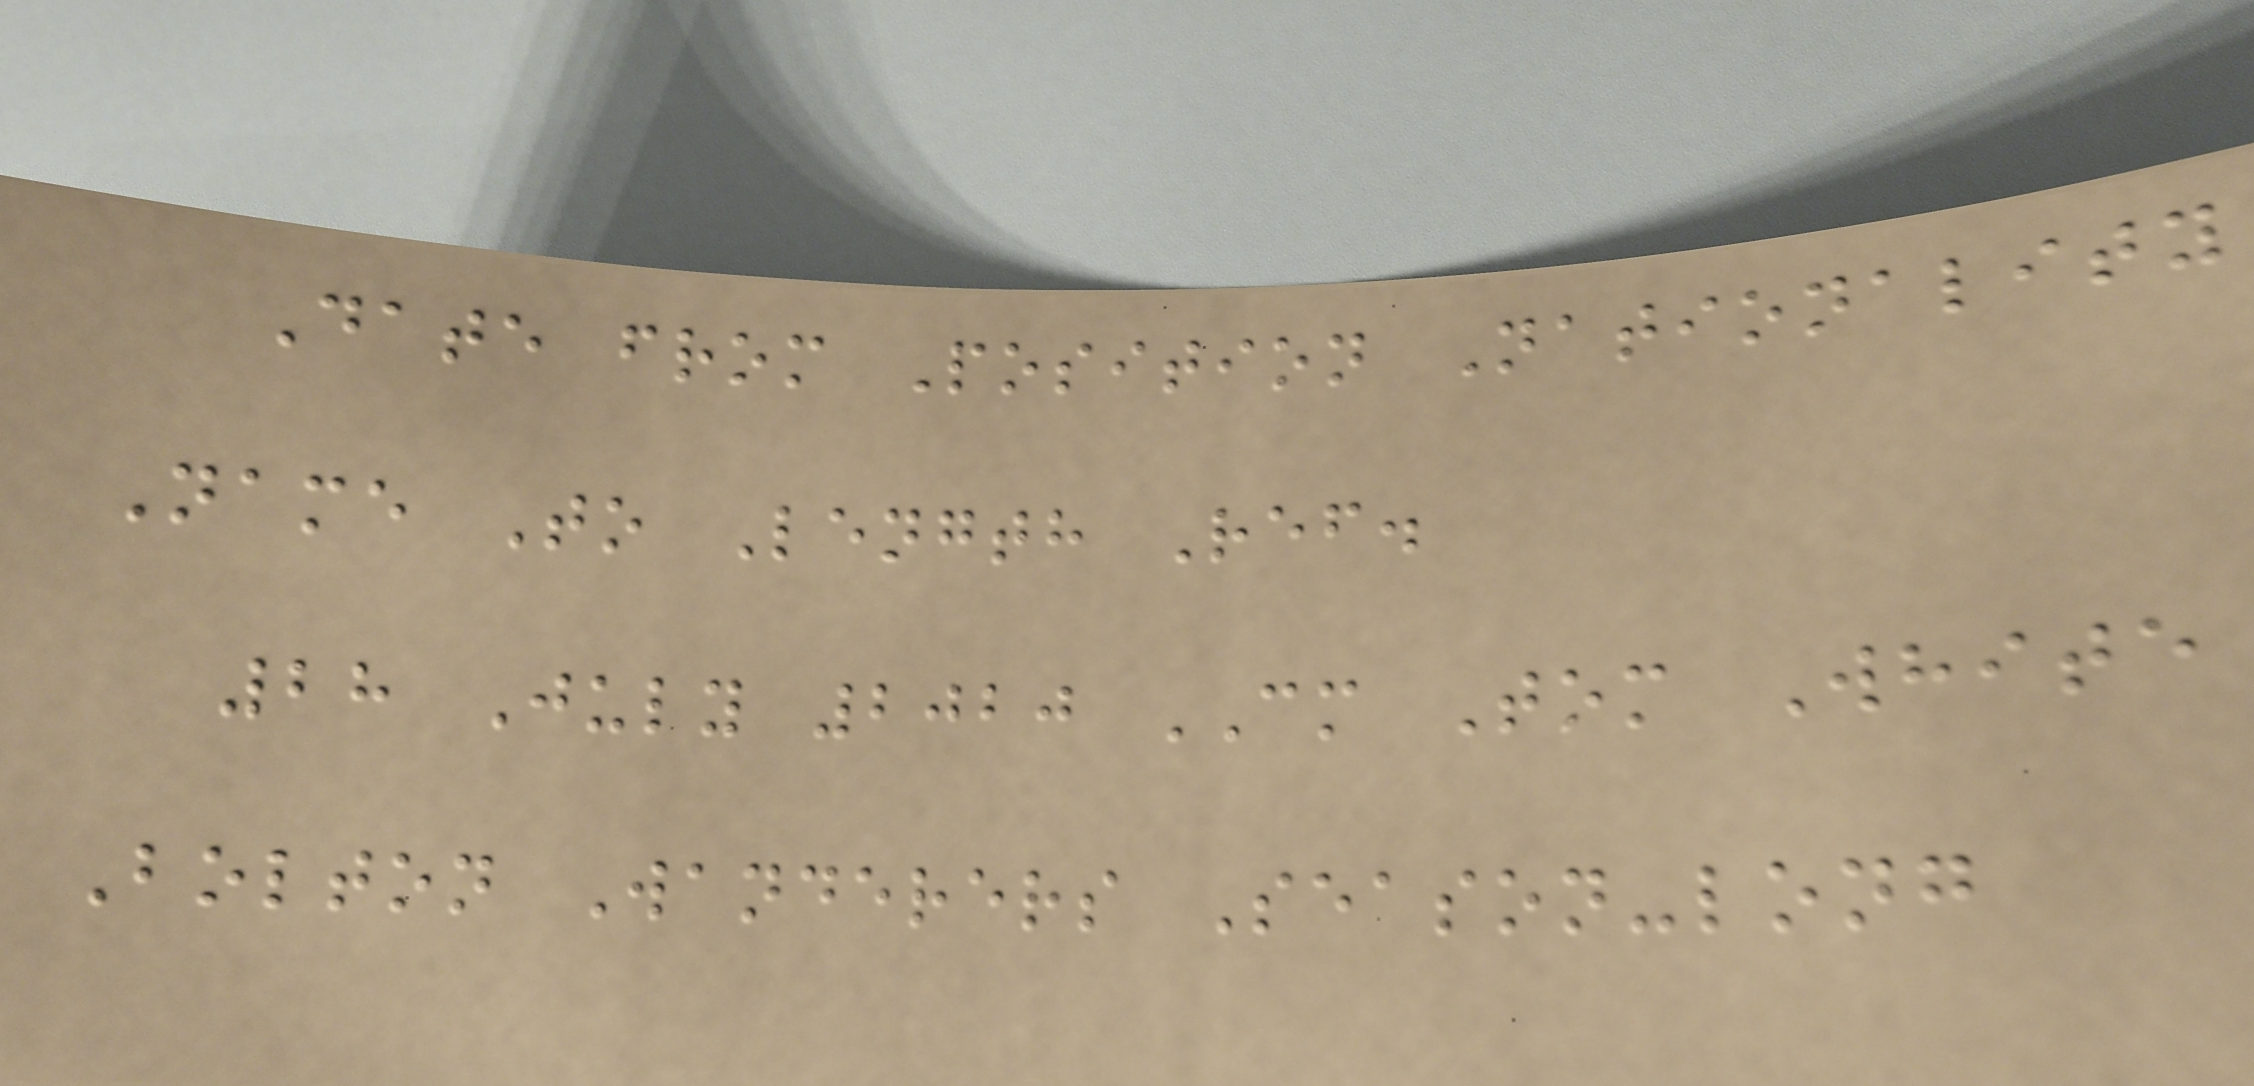Date from Position Nationality
Name To Length Ref.
28 July 2020 CM Tom White
Bolton Wanderers Season-long
